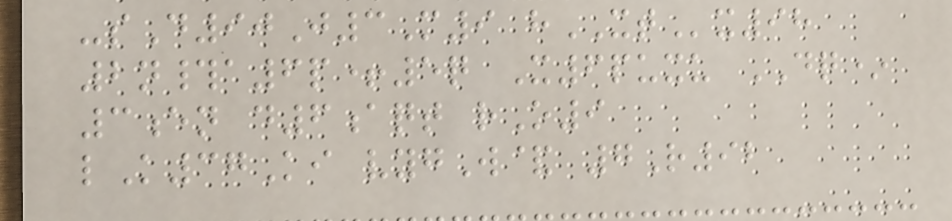-sD90J3M9 hXTx98
2n#a6p+5q X6puxu DQ*
3en d6aqt rO9
lK37Ki vygW& 7R92
